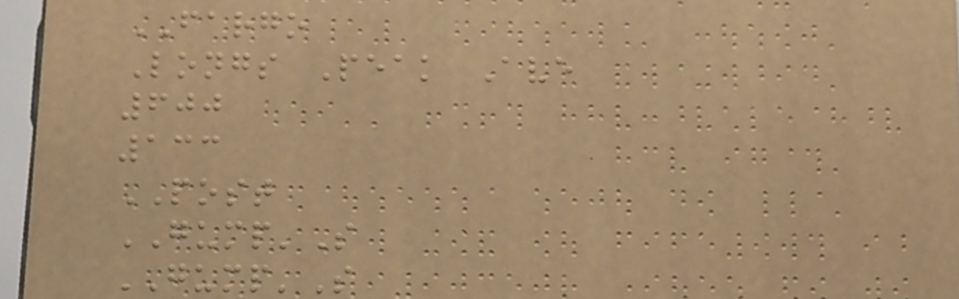FARGO
Longs Peak Ave
600
133
POST
GUMP'S
GUMP'S
